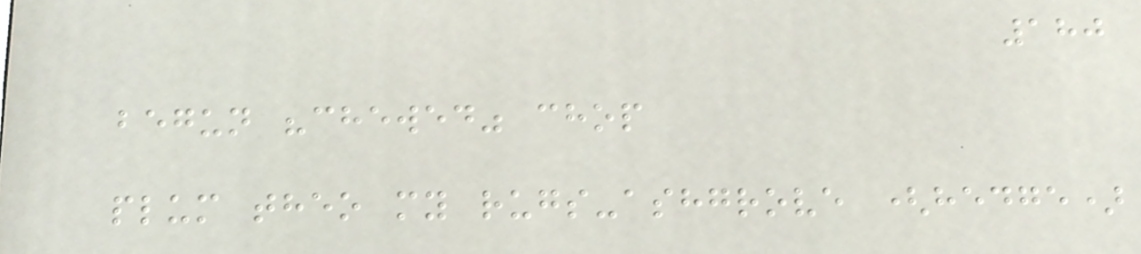180
begun "chewed" chop
plum theo my rugs-ashgrove (hedge)
